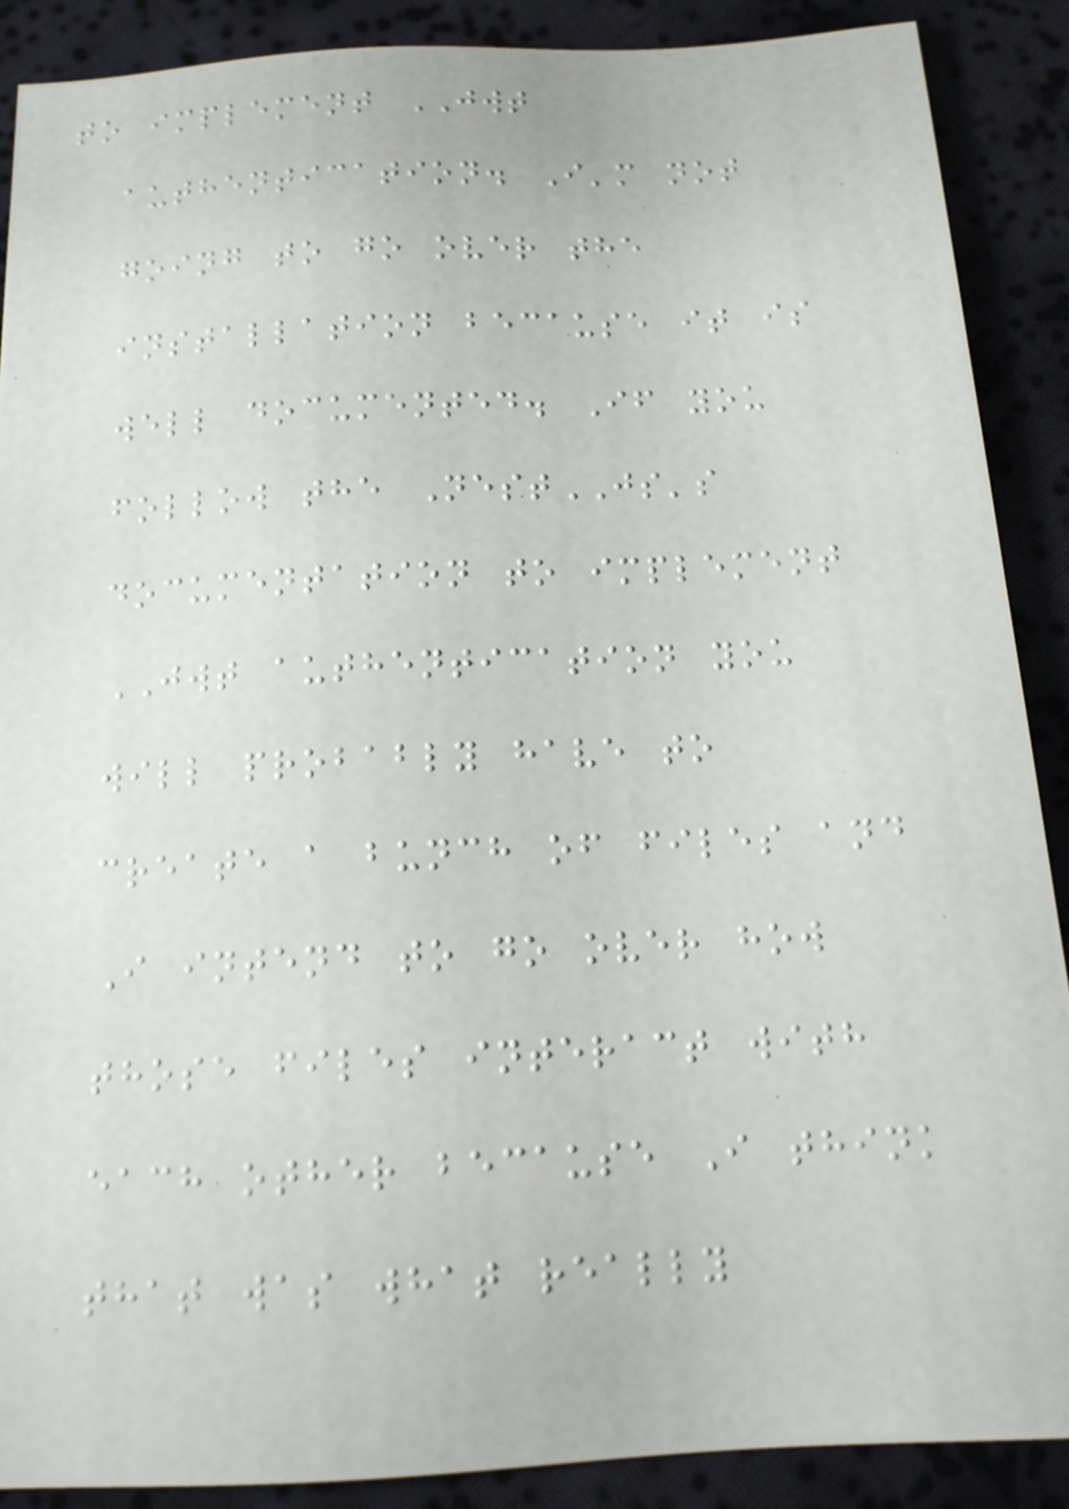to implement JWT
authentication. I'm not
going to go over the
installation because it is
well documented. If you
follow the NestJS's
documentation to implement
JWT authentication you
will probably have to
create a bunch of files and
I intend to go over how
those files interact with
each other because I think
that was what really
